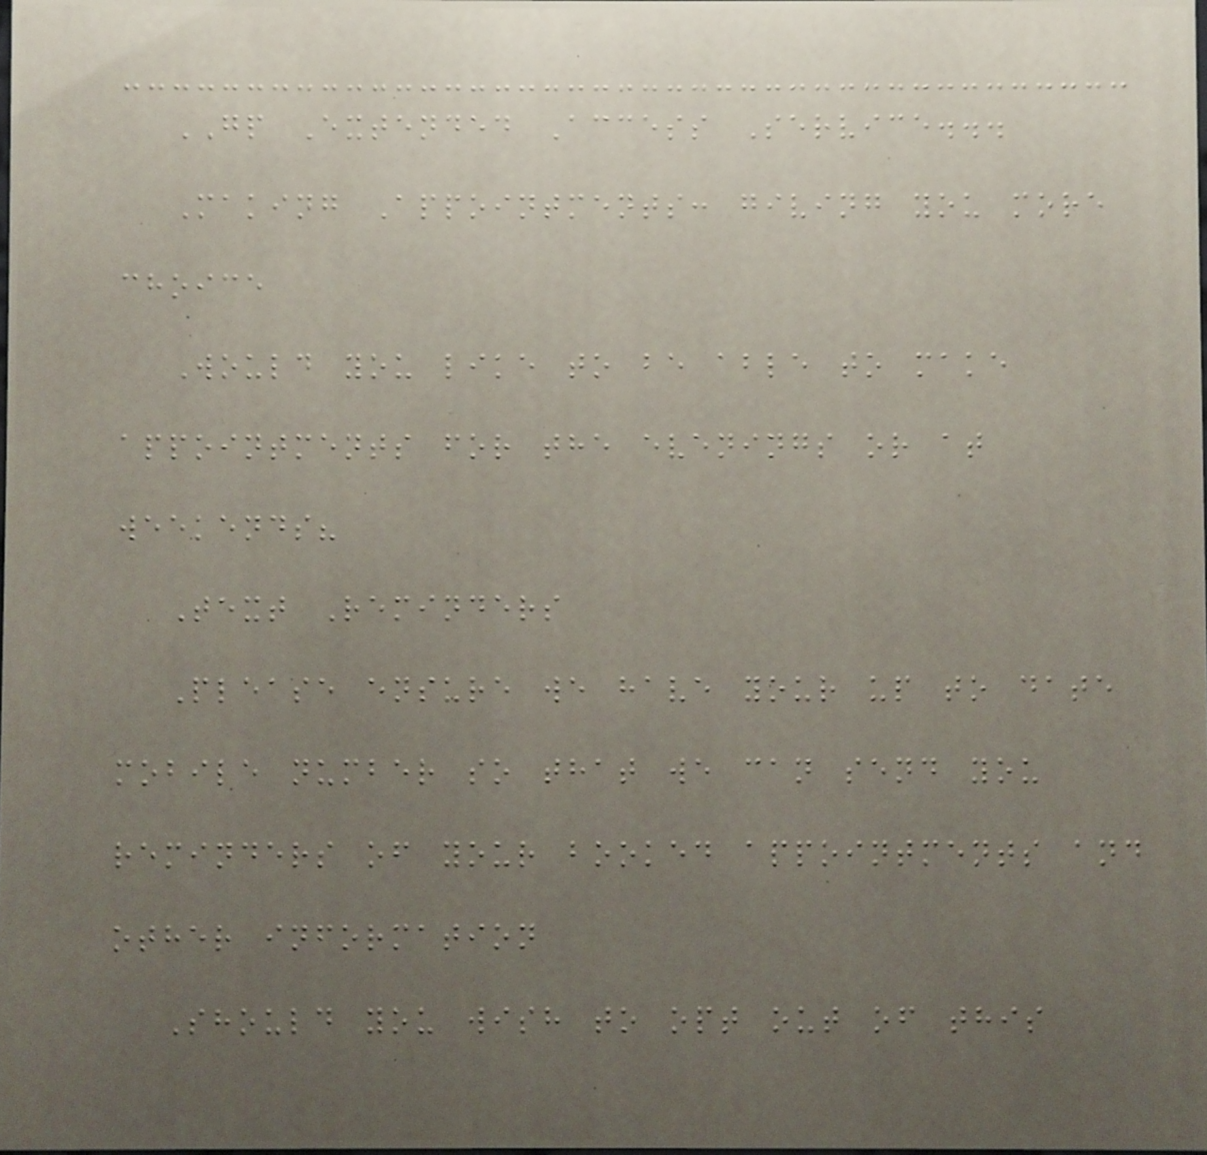GP Extended Access Service...
Making Appointments: giving you more
choice
Would you like to be able to make
appointments for the evenings or at
weekends?
Text Reminders
Please ensure we have your up to date
mobile number so that we can send you
reminders of your booked appointments and
other information
Should you wish to opt out of this
